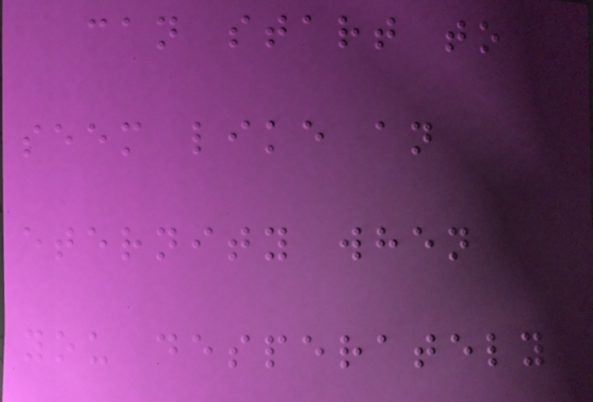can start to
seem like an
eternity when
you desperately
